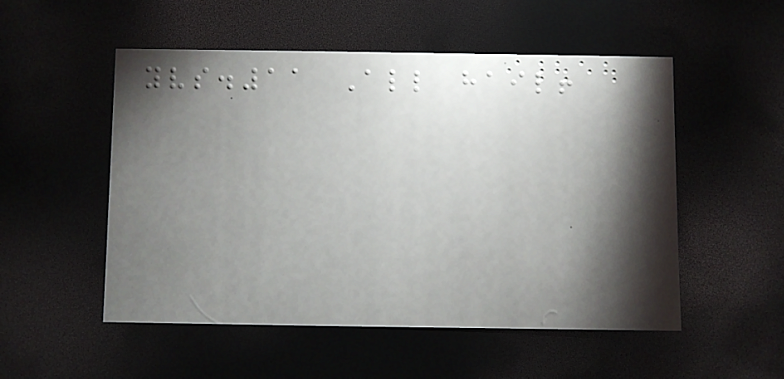yvs.11 All hail!
